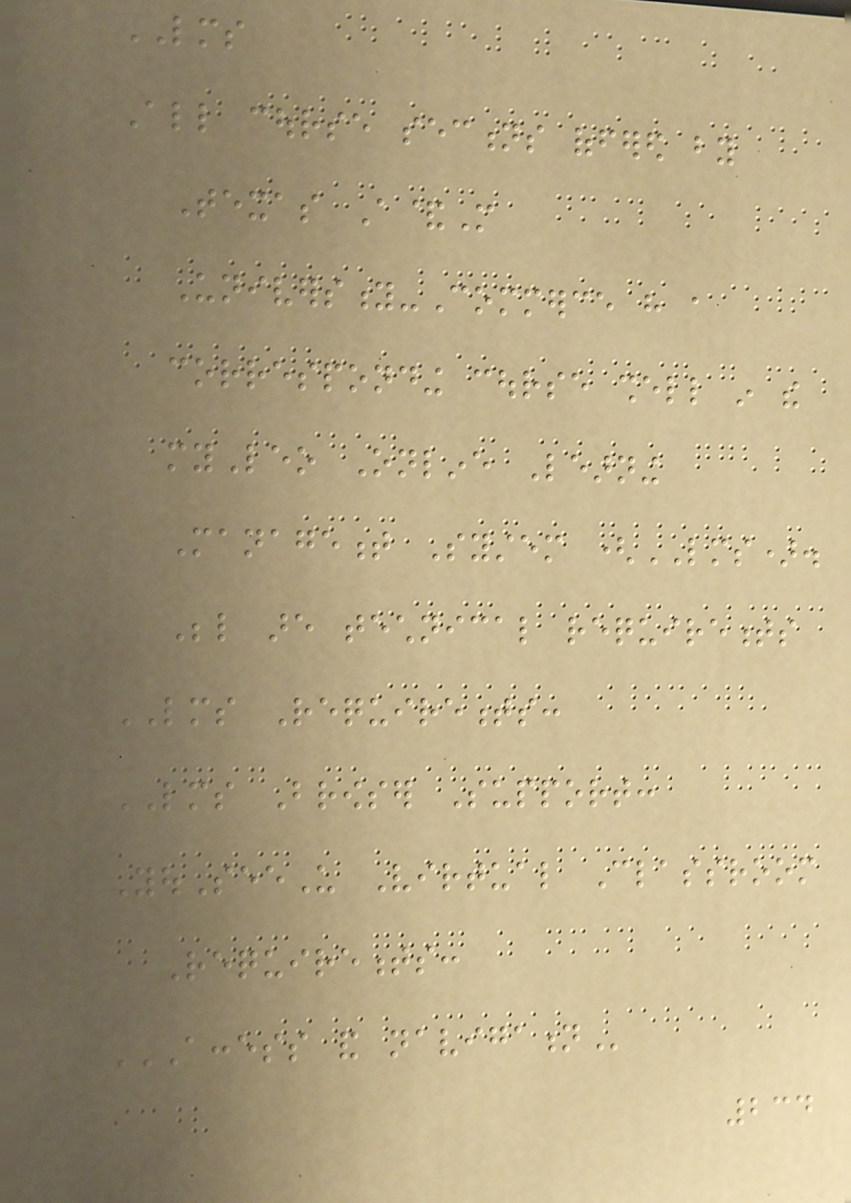LMS
All course sections offered by
Texas A&M
University-Commerce have a
corresponding course shell in the
myLeo Online Learning
Management System (LMS).
Below are technical requirements
LMS Requirements:
LMS Browser Support:
YouSeeU Virtual Classroom
Requirements:
ACCESS AND NAVIGATION
234
